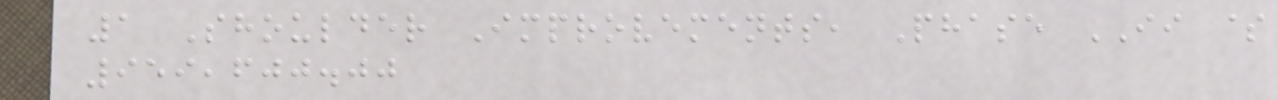1 Shoulder Improvements, Phase II $
959,600.00
